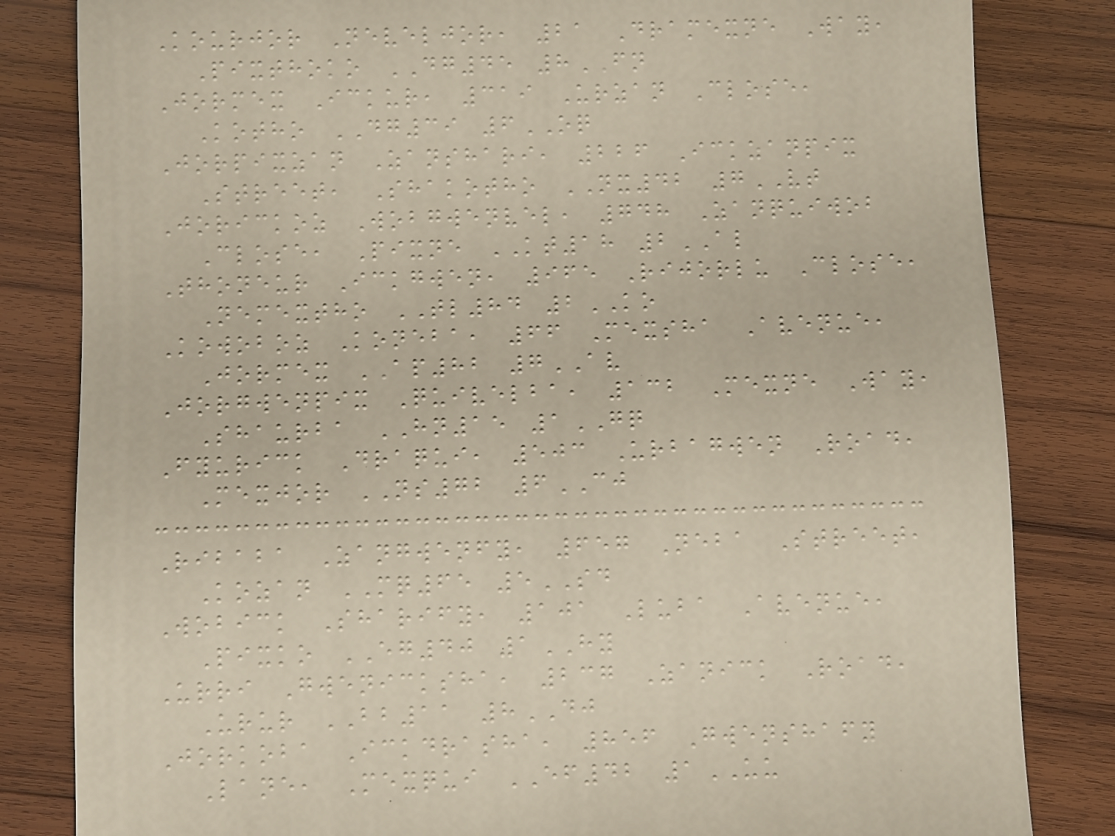Kourjor Neveljor, 21 Dramexne Way,
Pixthoko DG45 8FN
Jormex Ickur, 319 Urzan Close,
Kotho DG39 6OQ
Jorpixzan Zanshari, 226 Ickzanpix
Street, Shakotho NX42 7VT
Jorickoz Wobgwenvel, 748 Zanquiwob
Close, Pixne KT18 2AL
Thoneur Ickgwen, 965 Rijorlu Close,
Nemextho TL84 2KO
Kowoboz Koneba, 66 Mexsha Avenue,
Jormex AP82 7AV
Jorgwenpix Quivelba, 132 Mexne Way,
Shaurba HN15 1GQ
Fyurick Draqui, 503 Urbagwen Road,
Mexjor NS72 6CJ
Ribaba Zangwenfy, 657 Neba Street,
Kozan MQ65 5SD
Wobick Sharify, 101 Luba Avenue,
Pixko EG40 1HY
Urri Gwenicksha, 237 Zanick Road,
Urur BB11 8DJ
Jorkoba Ickdrasha, 856 Gwenshafy
Lane, Mexqui EF42 1UU
